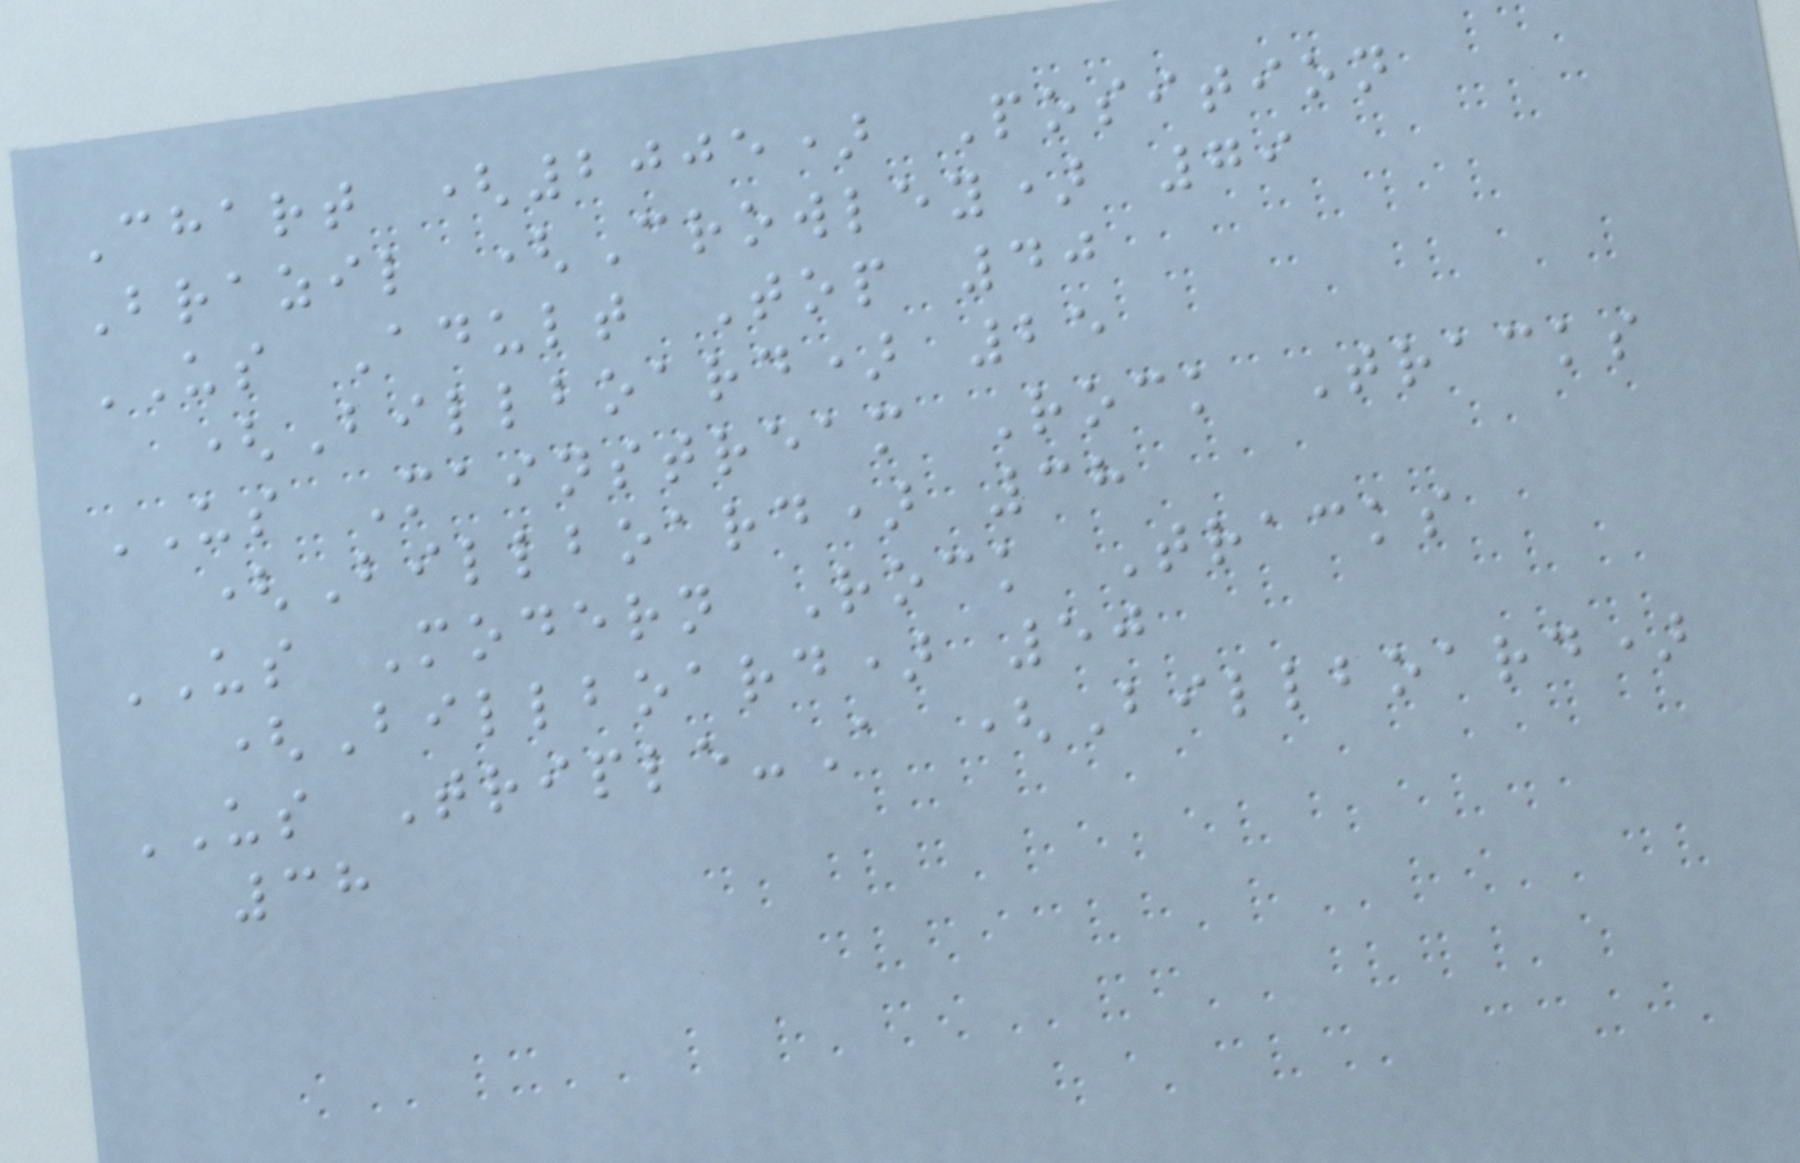Chart (2005) Position
Brazil (Crowley) 79
US Adult Top 40
(Billboard) 25
US Mainstream Rock Tracks
(Billboard) 38
US Modern Rock Tracks
(Billboard) 50
US Triple-A (Billboard)
38
